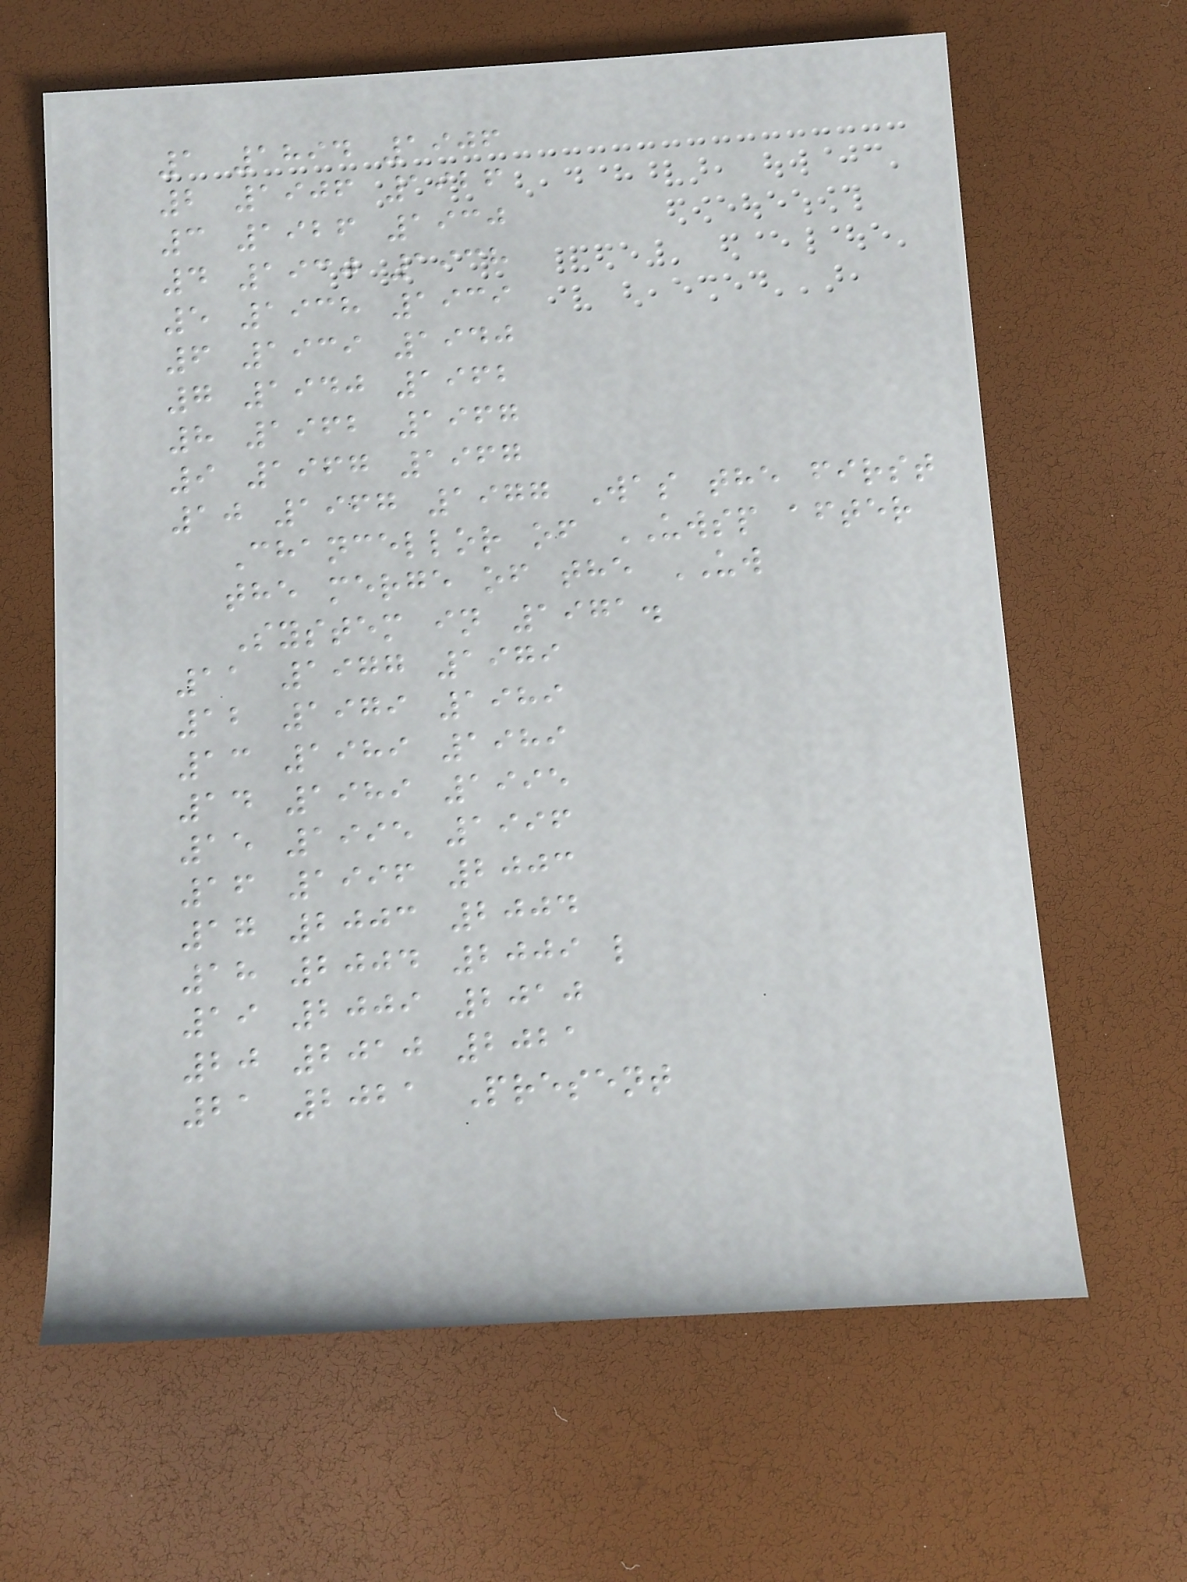1 1894 1906
2 1906 1926
3 1926 1930
4 1930 1938
5 1938 1939
6 1939 1940
7 1940 1962
8 1962 1967
9 1967 1967
10 1967 1977 Was the first
Chancellor of UWSP after
the merge of the UW
System in 1971.
11 1977 1979
12 1979 1989
13 1989 1989
14 1989 1995
15 1995 1996
16 1996 2003
17 2003 2004
18 2004 2009 l
19 2009 2010
20 2010 2021
21 2021 Present
